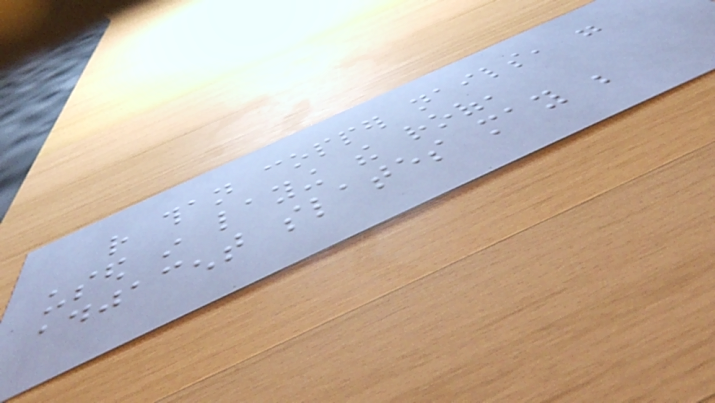rather than copper nails, were
used in laying the roof,
adjacent slates may be
